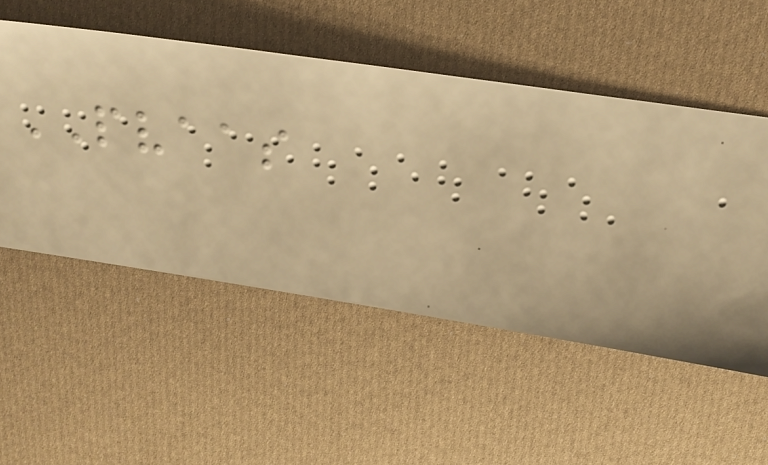PVAAS
